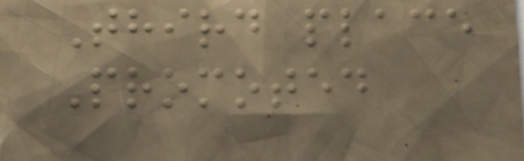Third place
Promoted
